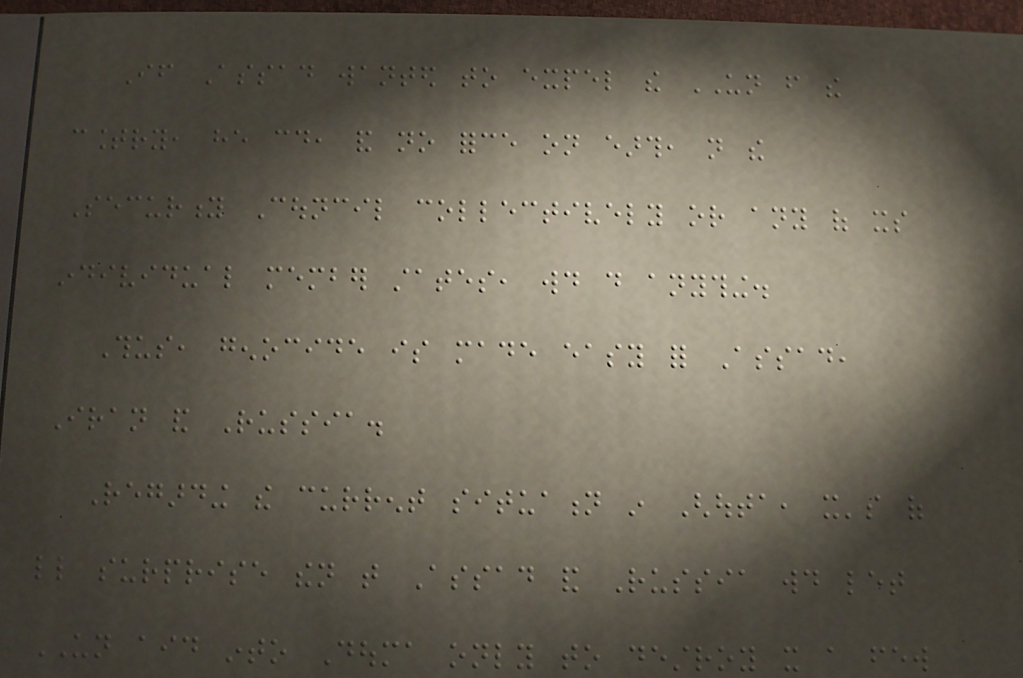If Assad wanted to expel the UN from the
country, he could, and no force on earth, not the
Security Council collectively or any of its
individual member states, would do anything.
Thus, genocide is made easy for Assad,
Iran and Russia.
Regarding the current situation in Ghouta, it's of
little surprise then that Assad and Russia would let
UN aid into Douma only to destroy it a few
